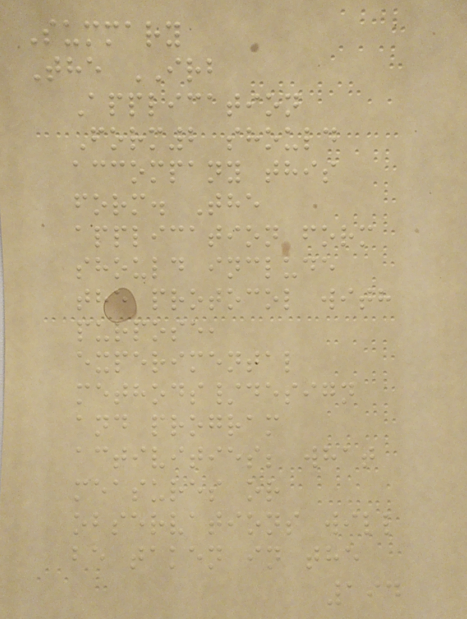Summary
The IRB
Application
Form2 should
accompany this
form. The
application form
should include
the protocol with
purpose,
experimental
methods/design
and program
activities; what
measures or
observations will
be taken in the
194
